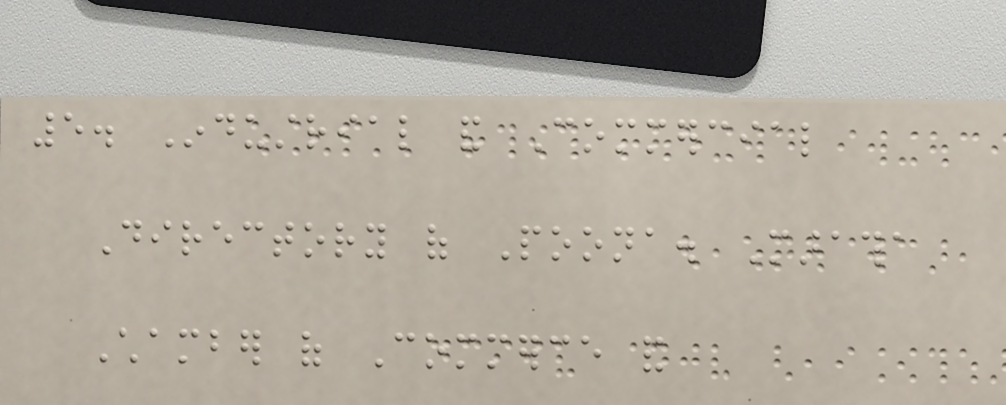5. Industrial and Commercial
Directory of Poona. Maratha
Chamber of Commerce and
